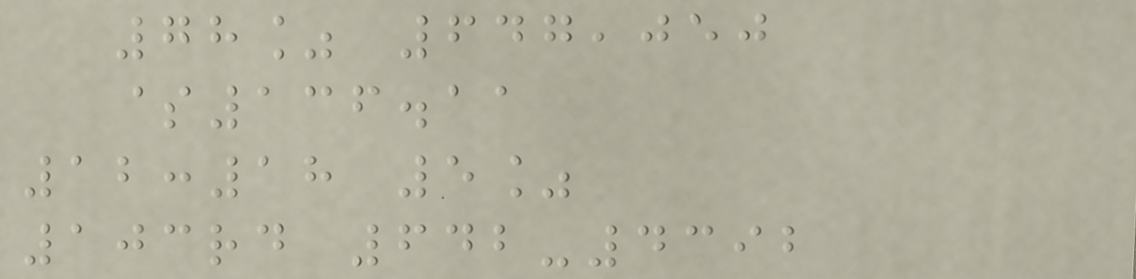78% 647,050
$136.11
12:18 5%
103rd 642-4392
